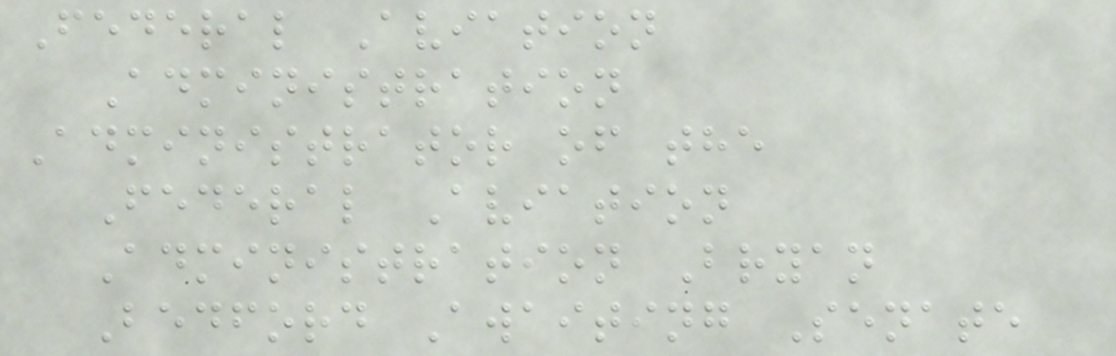Federal Aviation
Administration
Administrator of the
Federal Aviation
Administration Bryan
Bedford Awaiting Senate
